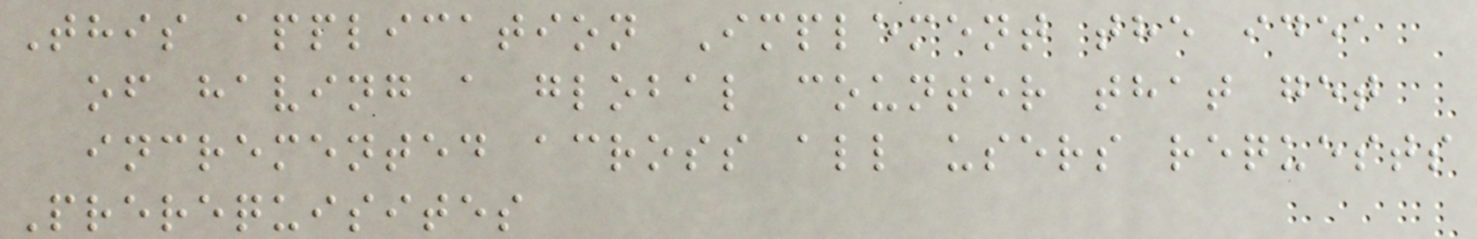This application Implement the idea
of having a global counter that get
incremented across all users requests
Prerequisites
